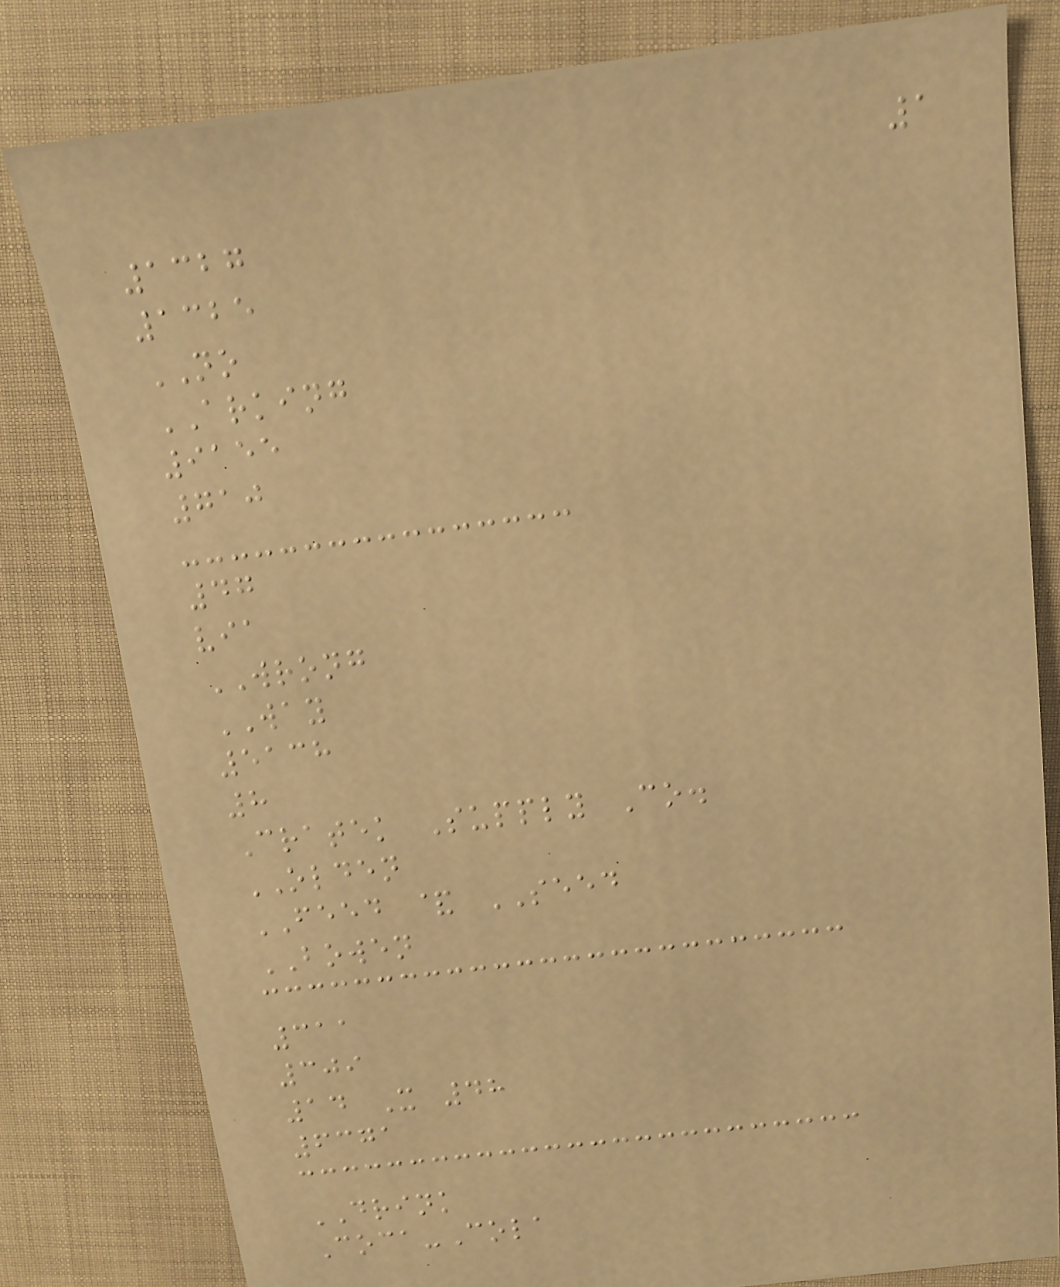1
1327
1325
NO
ARKING
9155
710
47
via
WRONG
WAY
5138
8
Cratek Supply Co.
OLDEN
FEED & SEED
BOWEN
311
309
14 X 48
6371
DRINK
Coca-Cola
